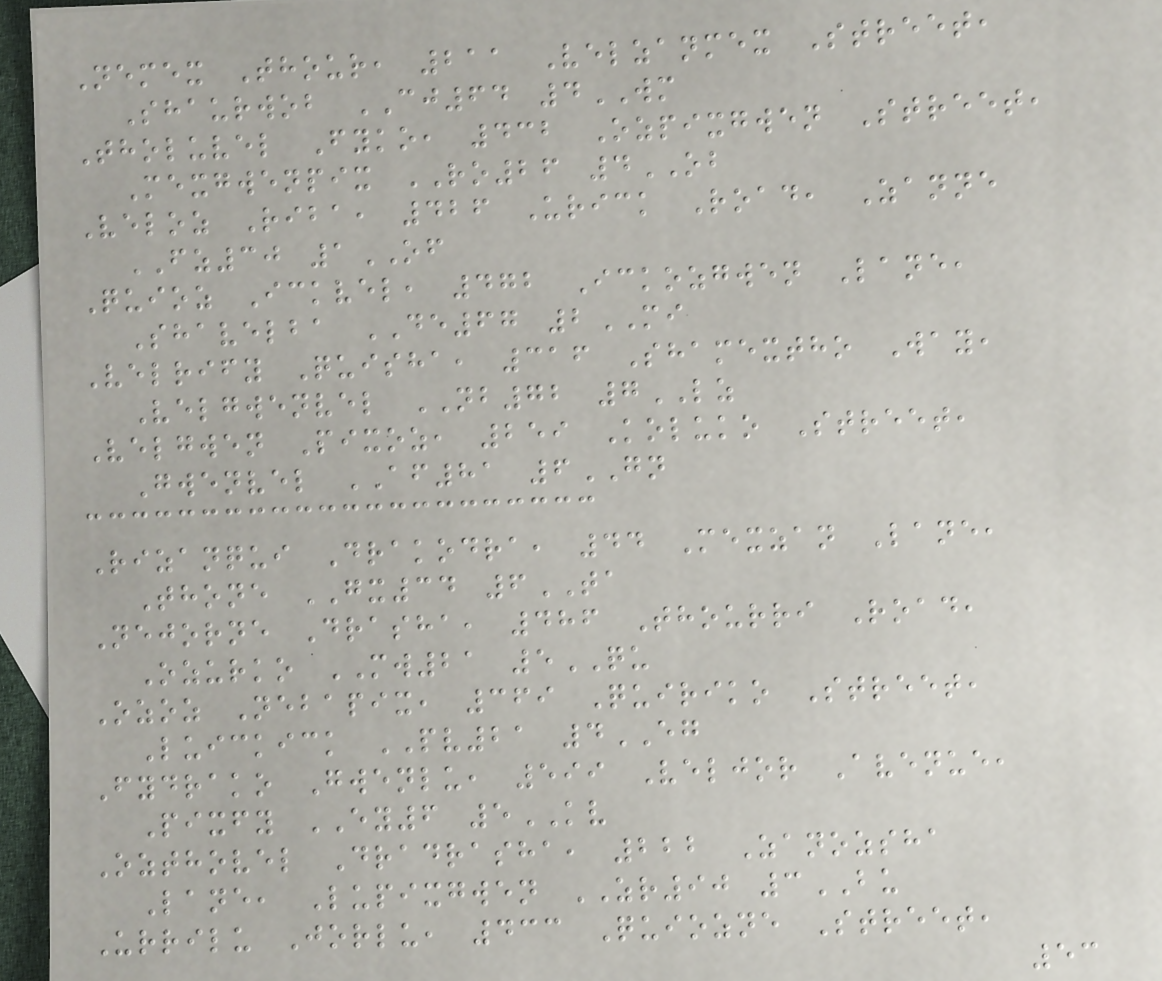Nemex Thour, 211 Velzanmex Street,
Shaurwob CJ64 4WM
Tholuvel Fyko, 432 Ozpixgwen Street,
Mexgwenpix RO26 4OB
Veloz Riba, 426 Urick Road, Zanne
FZ30 1OF
Quioz Ickvel, 472 Ickozgwen Lane,
Shavelba DE67 2MI
Velrify Quisha, 316 Shamextho Way,
Velgwenvel NB72 7LZ
Velgwen Pixoz, 259 Koluko Street,
Gwenvel AF81 6GN
Rizanqui Drakodra, 44 Mexzan Lane,
Thone GX34 6TA
Nejorne Drasha, 486 Thourri Road,
Ozurko MW21 5QU
Ozoz Nebapix, 369 Quiriko Street,
Luickick PV21 4EG
Fydrako Gwenlu, 599 Veljor Avenue,
Pixfy EY6 5KV
Ozthovel Dradrasha, 222 Zanozsha
Lane, Lupixgwen ZR90 3BU
Urrilu Jorlu, 433 Quiozne Street,
53
